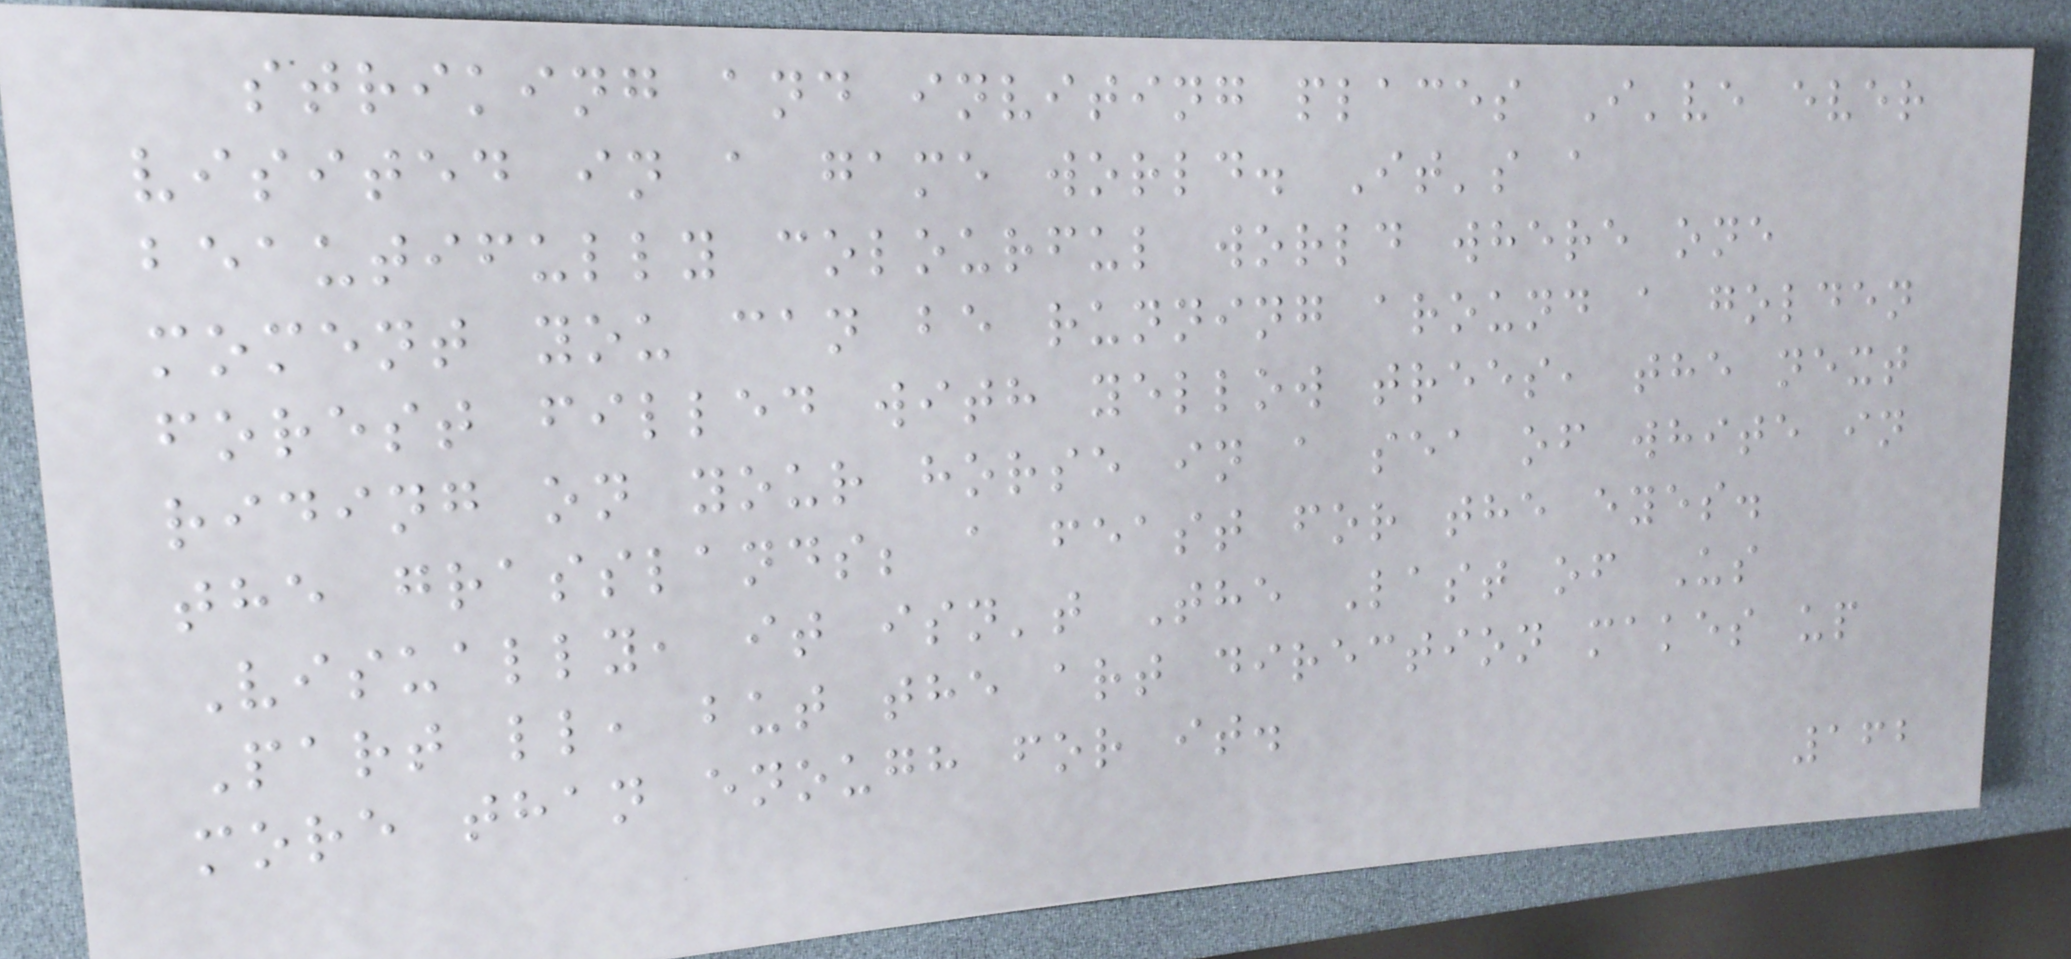striking and inviting places I've ever
visited in a game world. It's a
beautifully colourful world where one
moment you can be running around a golden
forest filled with yellow trees, the next
riding on your horse in a sea of white in
the grasslands; a feast for the eyes.
Visually, it isn't The Last of Us
Part ll, but the art direction makes up
more than enough for it.
162
